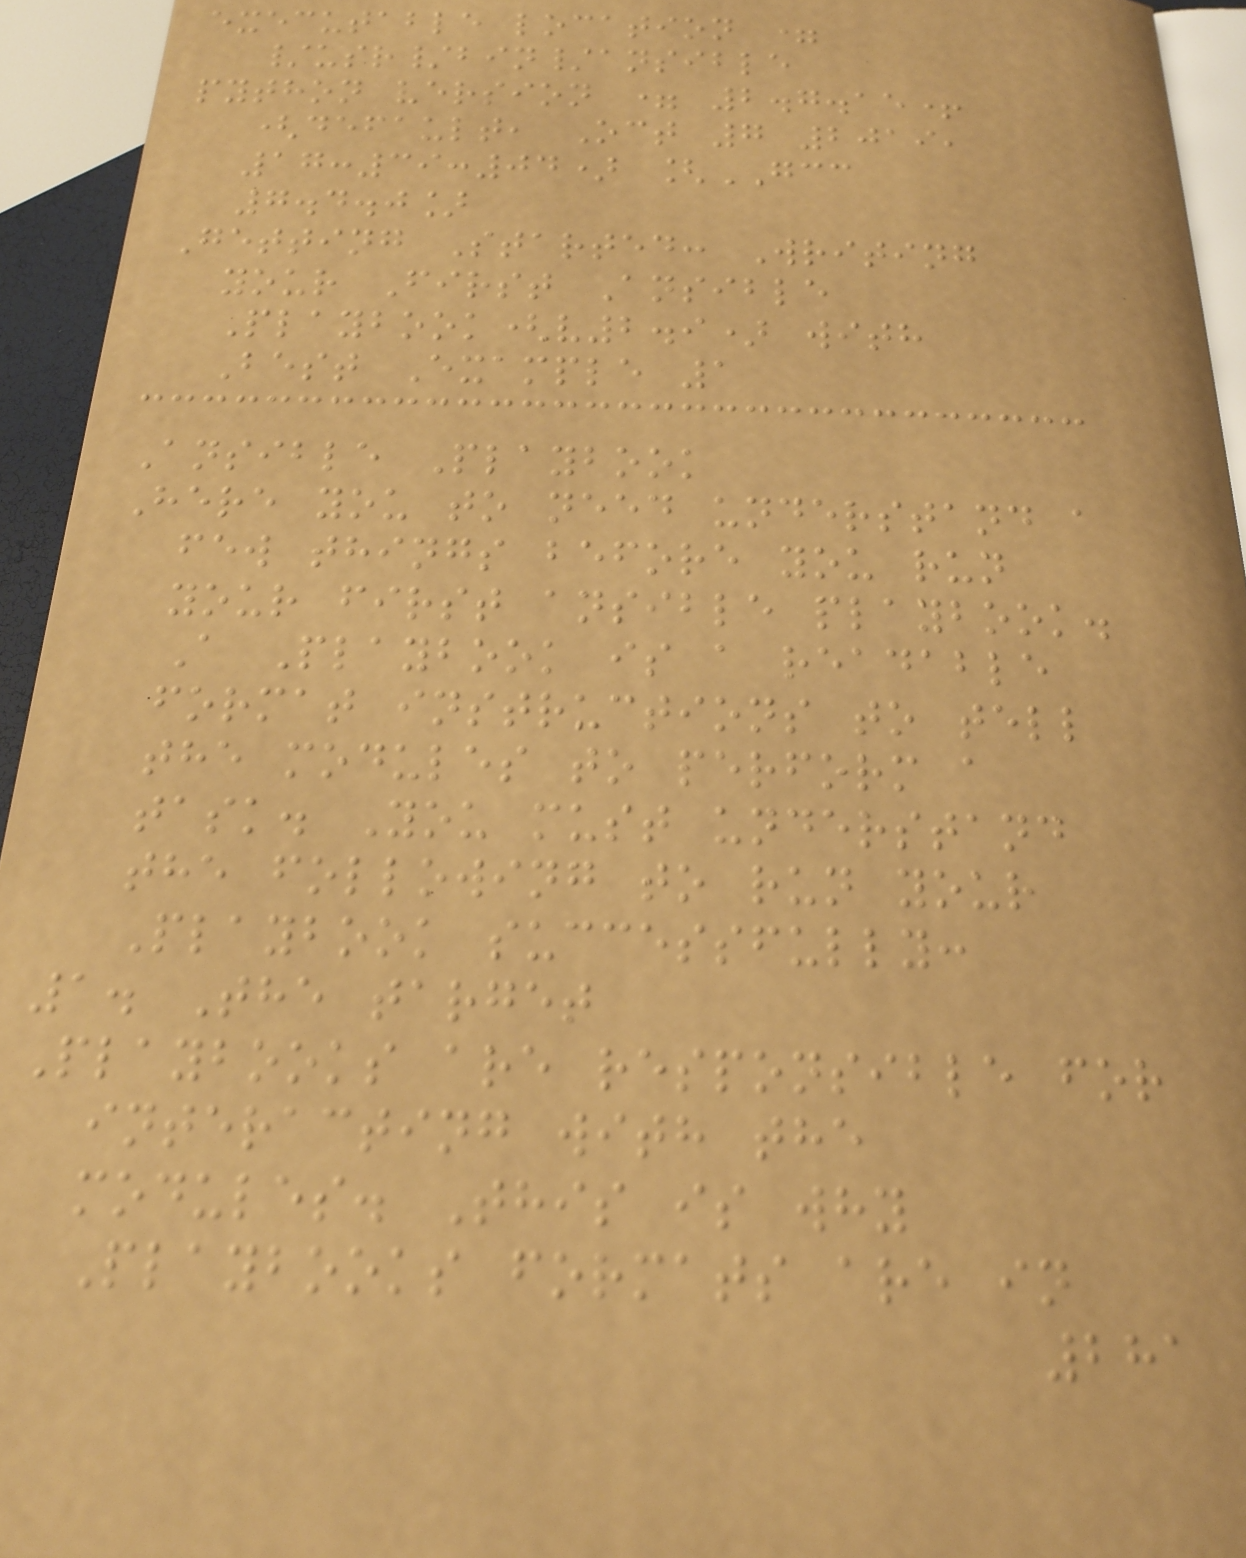executable location =
/usr/bin/ansible
python version = 2.7.15+
(default, Oct 7 2019,
17:39:04) [GCC
7.4.0]
Getting Started: Writing
your First Ansible
Playbook(v2.9) with
Best Example 1
Ansible Playbook
Here you to need understand a
few things before you run
your first ansible playbook.
A Playbook is a readable
format instructions to tell
the modules to perform a
task. You must understand
the following to run your
Playbook successfully:
1. The target
Playbooks are responsible for
interacting with the
modules. This is why
Playbooks formats are in
281
